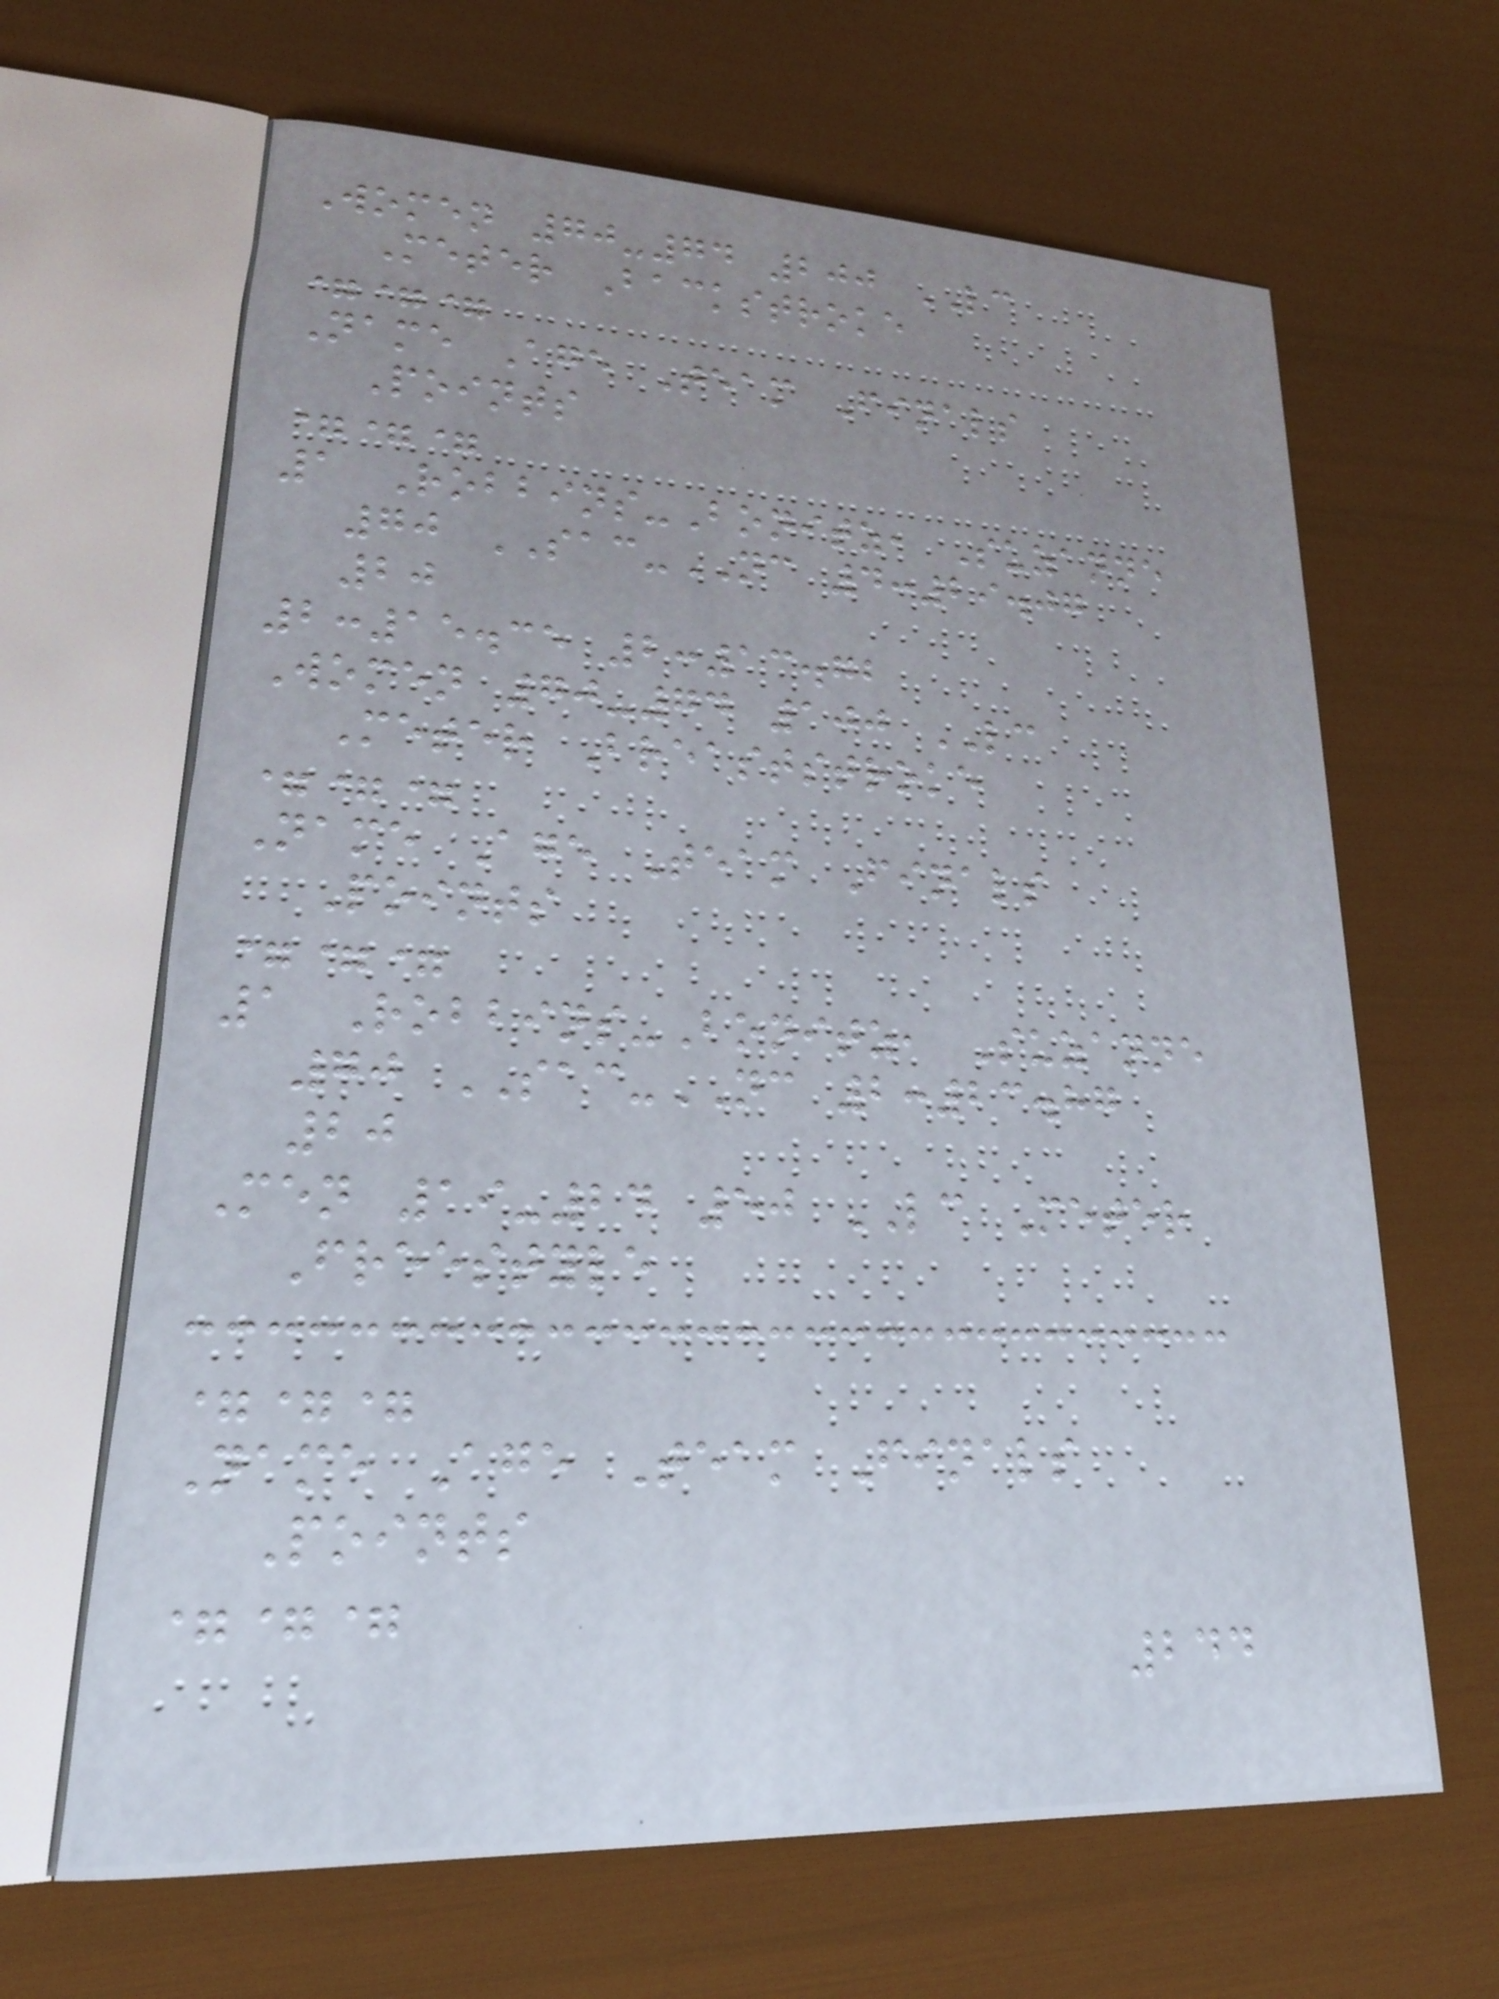Women 70-74 200 LC
Meter Backstroke
===
Name Age Team Finals
Points
===
1 Robbins-Bonitz, Suzanne
70 SAC-NC 4:29.07
20
2:15.35 2:13.72
Women 70-74 100 LC
Meter Breaststroke
===
Name Age Team Finals
Points
===
1 Robbins-Bonitz, Suzanne
70 SAC-NC 2:23.87
20
Men 19-24 50 LC Meter
Freestyle
===
Name Age Team Finals
Points
===
244
